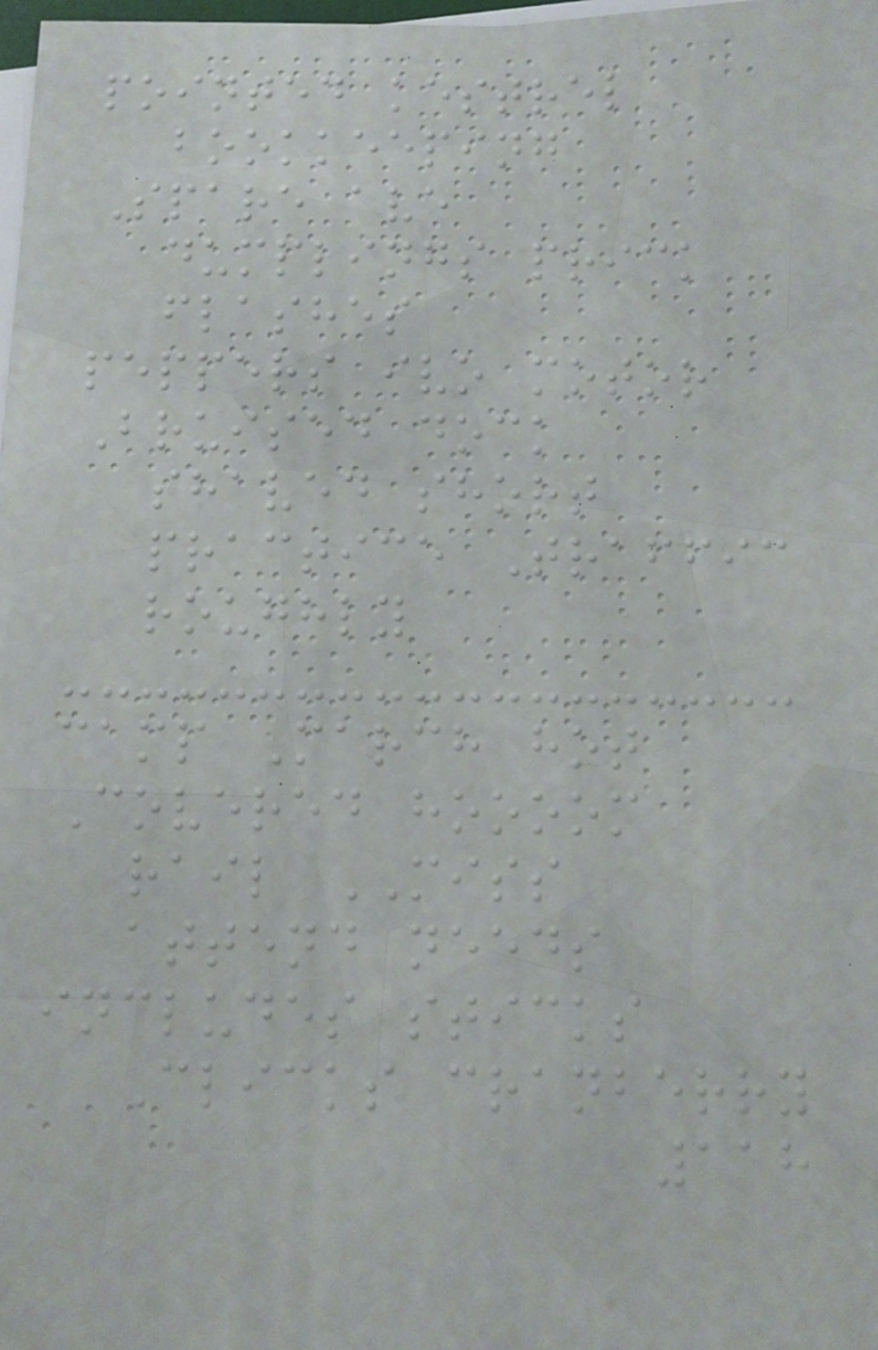pointed kestrel
bookkeeping
Spare ave
dumplings prick
flashes
peppers ivo motor
Bruised dock
shaved short
practice Traffic
roughly
camp March hot
Covered hoooom
rail MISS
attend needs
includes sticks
Clicks cranberry
118
